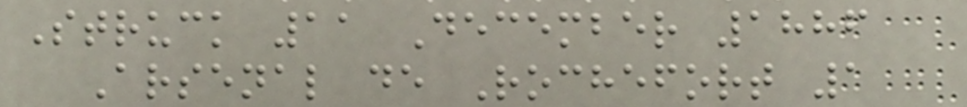Struck 11 December 1886
Arsenal de Rochefort 1
